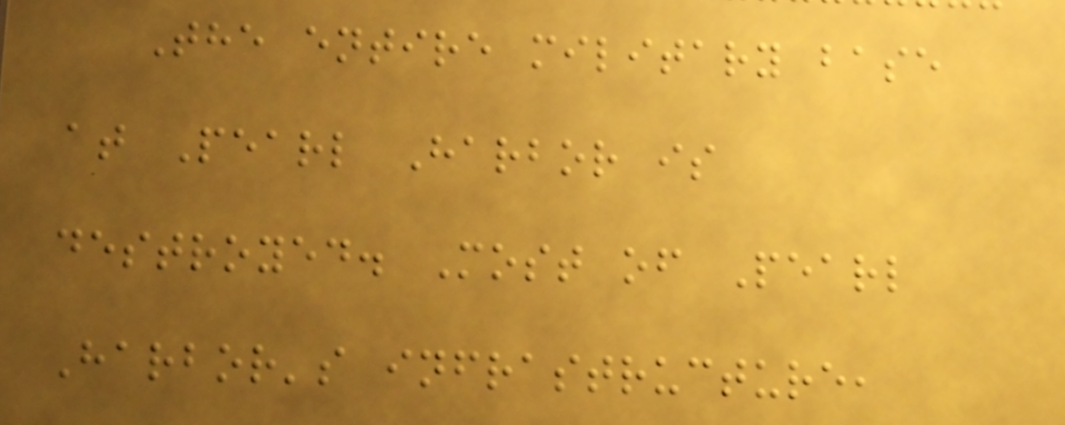The entire military base
at Pearl Harbor is
destroyed. Most of Pearl
Harbor's infrastructure,
